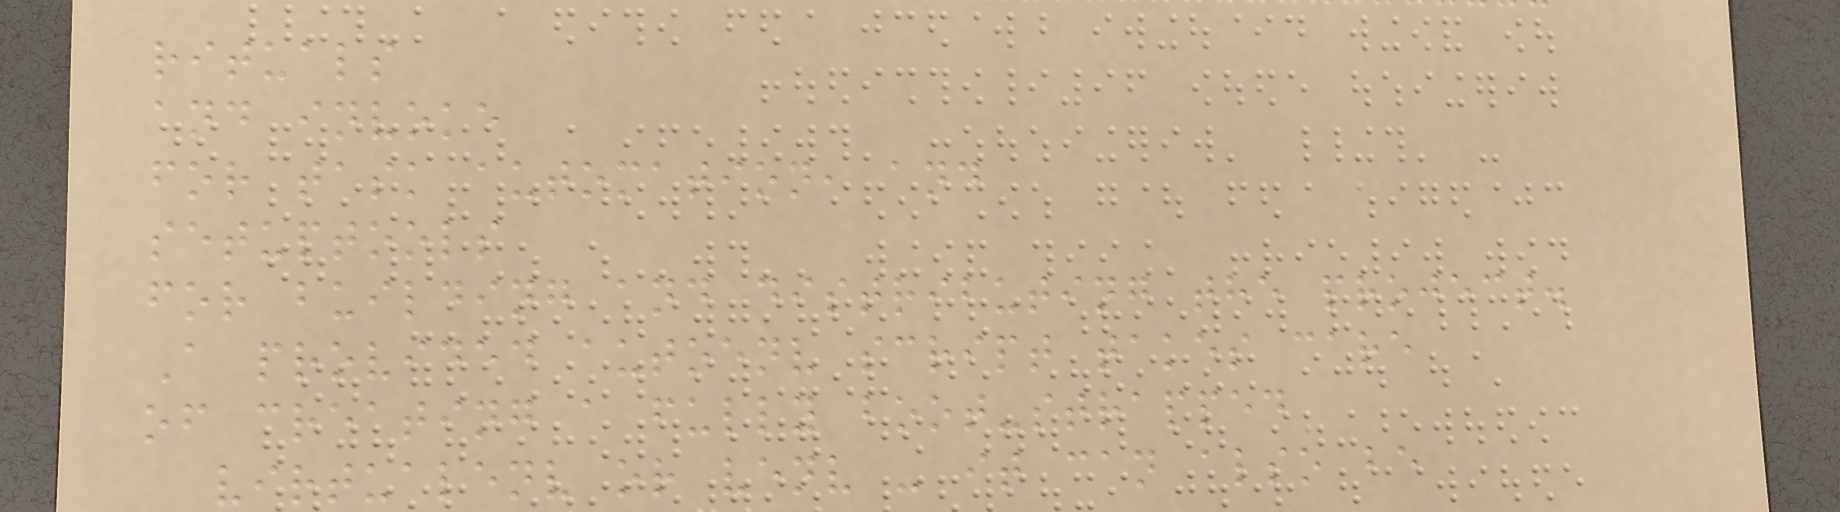rituals
and invoke
for task automation, and
setuptools
for building and distributing the project.
A provided autoenv script takes care
of creating a fully boot-strapped
virtualenv or venv - it can also be
